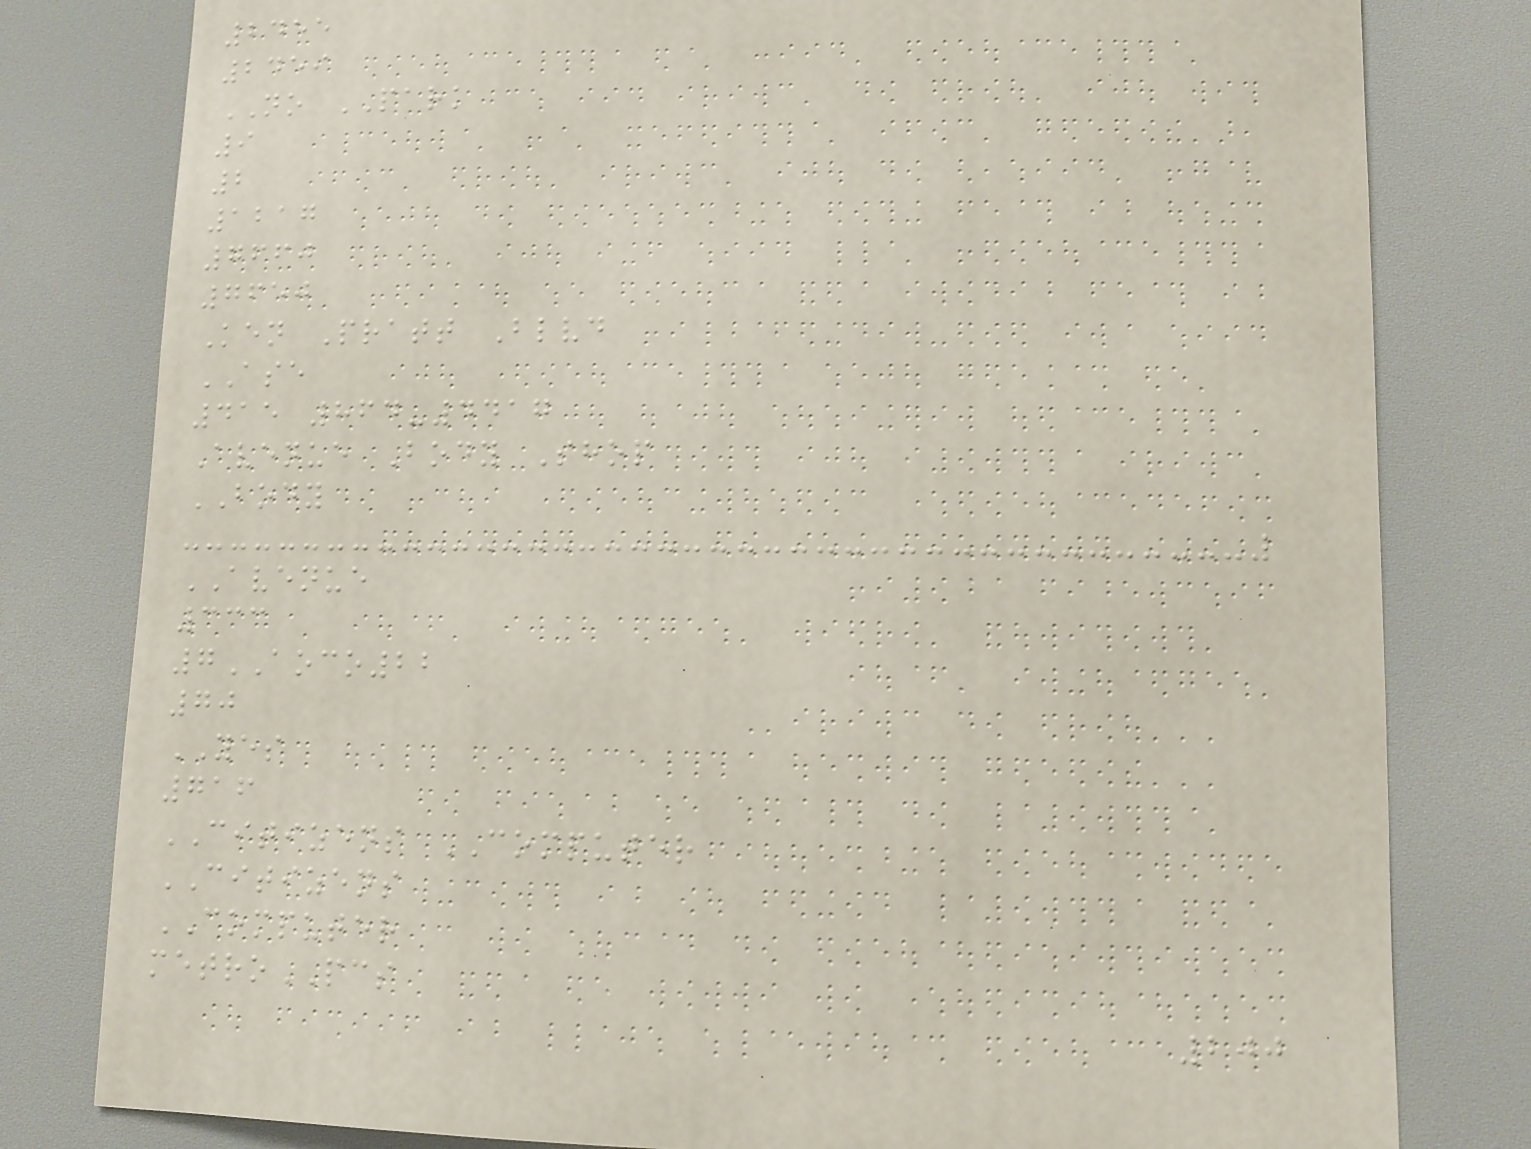2455
2459
NO PARK
9
2
1217
7660
7650
Ken Pratt Blvd
ASE
415 864-4417
Avenue Body Shop
BODY
AVENUE
333
7AOCO22
70
YES
716
CITIZENS COMPUTER
CITIZENS
COMPUTER
metroPCS
200
